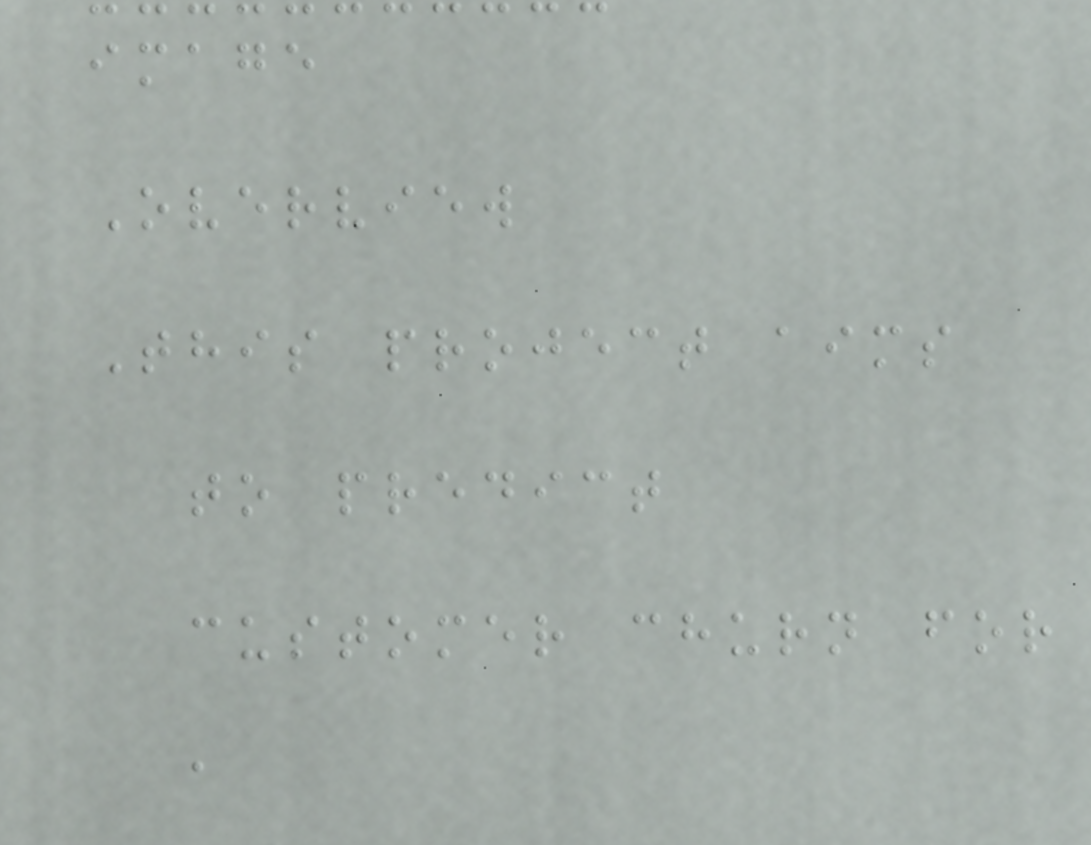image
Overview
This project aims
to predict
customer churn for
a
